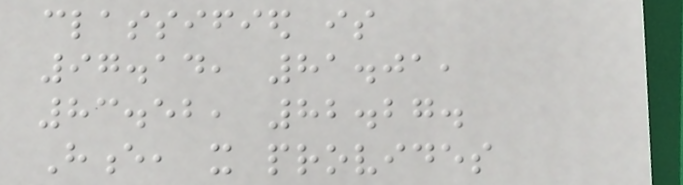classified is
97.14, 81.01,
83.52, 82.27.
Hence, it provides
